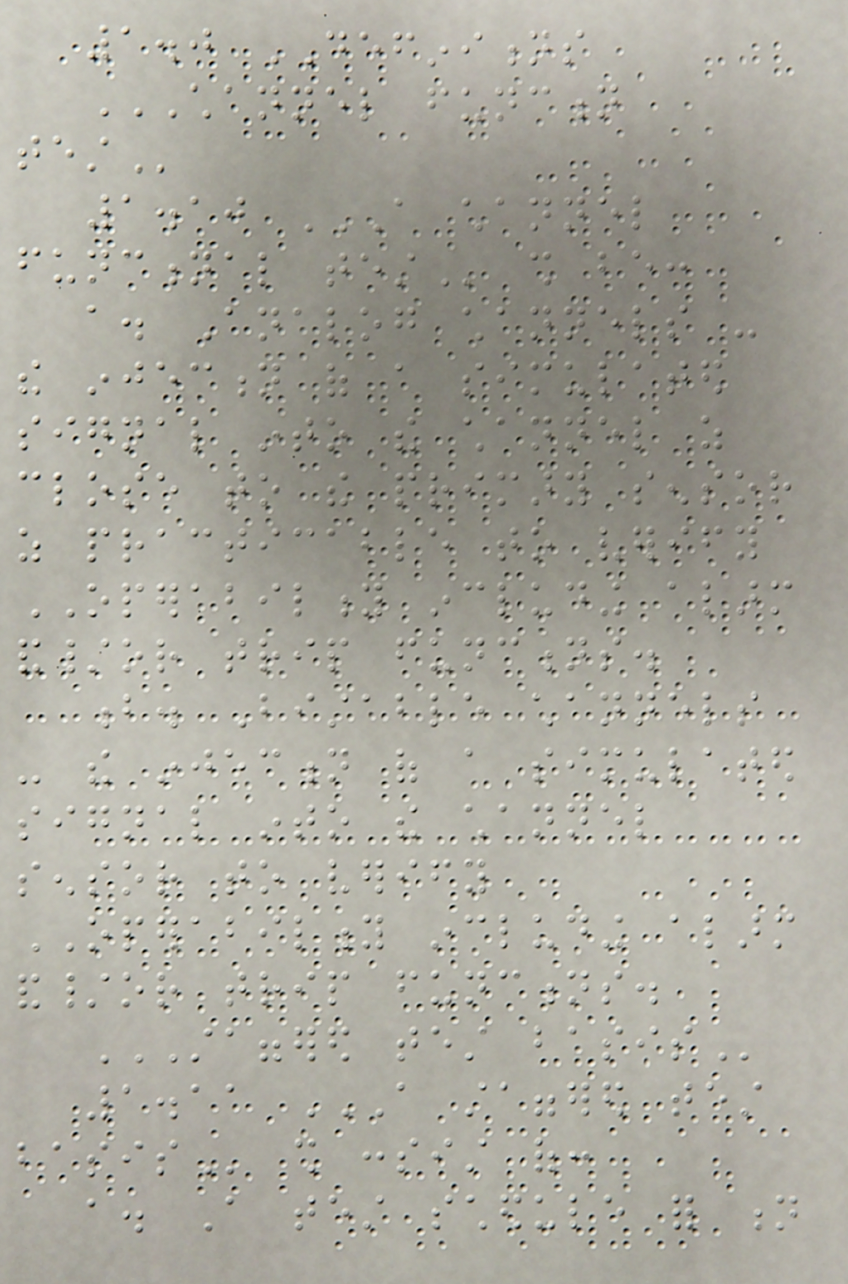1.0 DEFINITIONS
CHANNEL FUNCTION
TEST
1.10 A CHANNEL
FUNCTIONAL TEST shall be:
a. Analog channels -
the injection of a simulated
signal into the channel as
close to the primary sensor
as practicable to verify
OPERABILITY including alarm
and/or trip functions.
b. Bistable channels
- the injection of a simulated
signal into the channel
sensor to verify
OPERABILITY including alarm
and/or trip functions.
STAGGERED TEST BASIS
1.11 A STAGGERED TEST
BASIS shall consist of:
a. A test schedule for n
